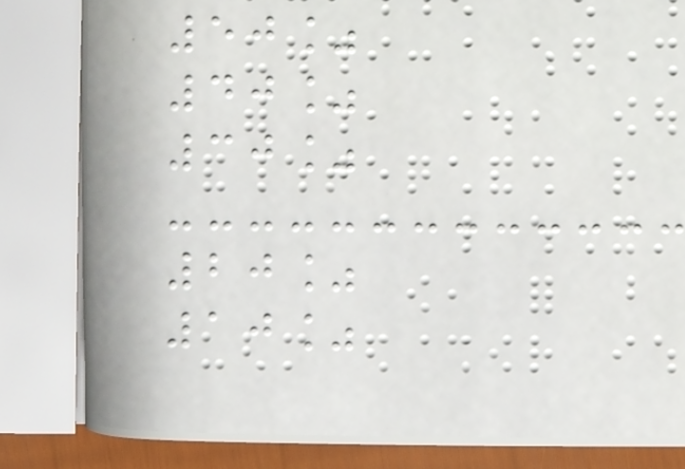50%
40%
30%
20%
10%
